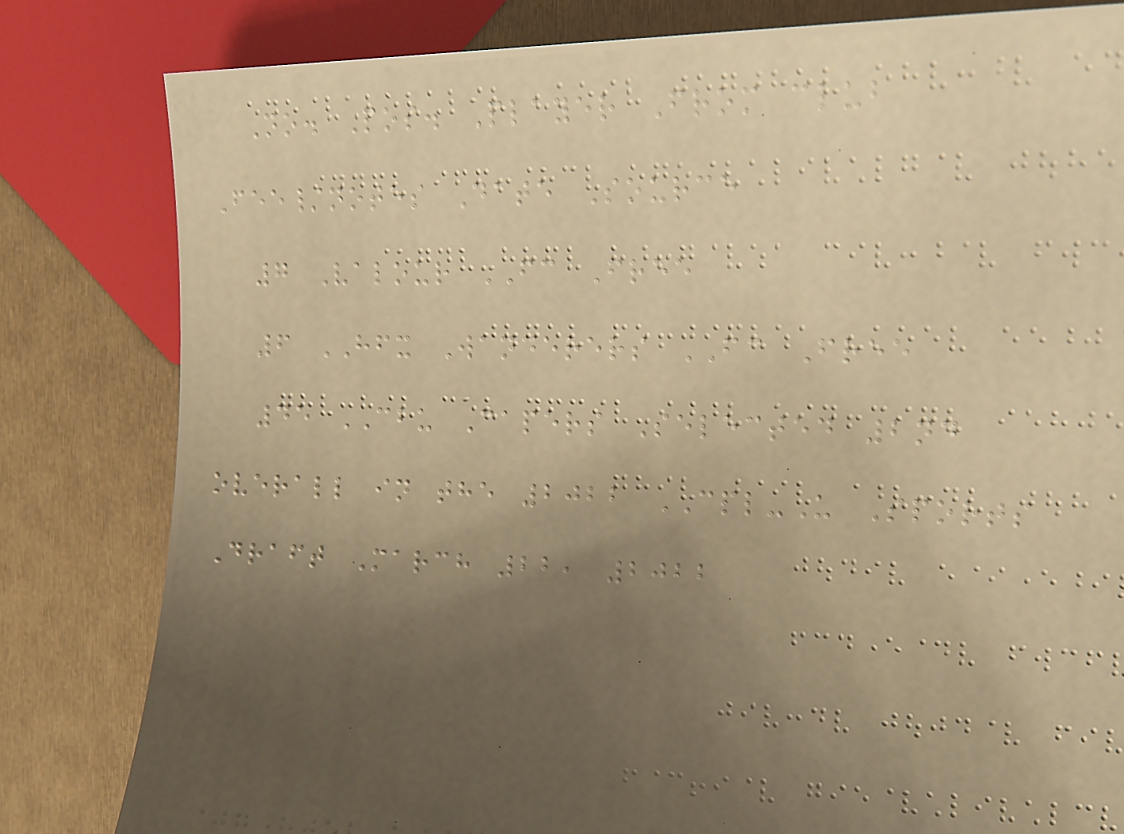No. Pos. Player From club
Fee/notes Date Source
7 Valour FC Free
6 HFX Wanderers FC Free
45 CBU Capers Selected 2nd
overall in the 2022 CPL-U Sports
Draft March 22, 2022
